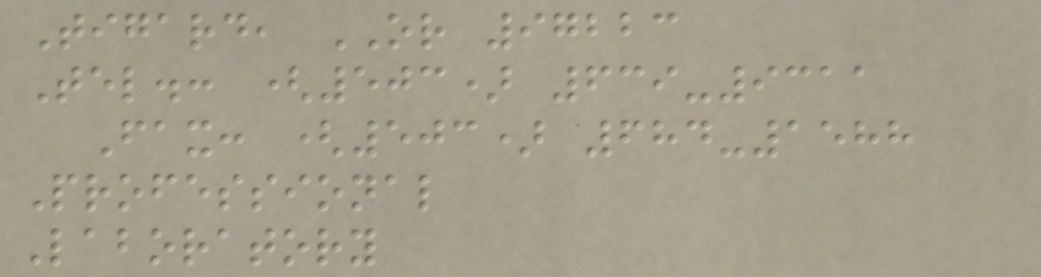Tigard, OR 97223
Tel.: (503) 639-9311
Fax: (503) 684-1588
Professional
Laboratory
